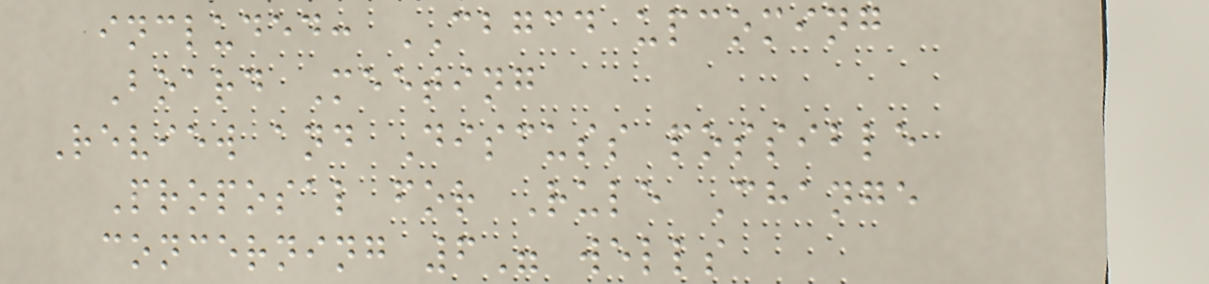included: CBGCD upcoming
Board Meeting
Review and Discuss possible
Proposal for Rule Change
concerning 6" wells
